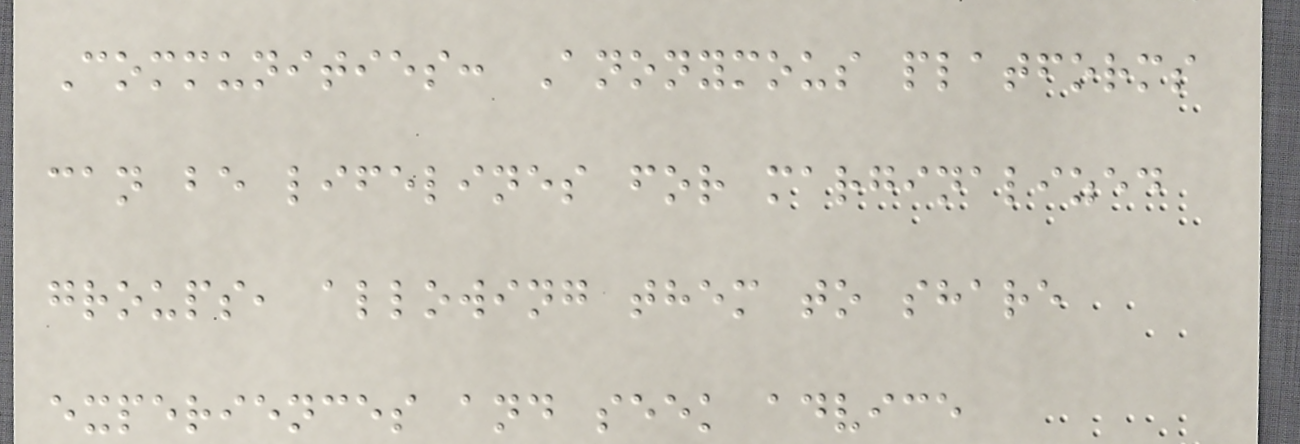Communities: Anonymous platforms
can be lifelines for marginalized
groups, allowing them to share
experiences and seek advice
